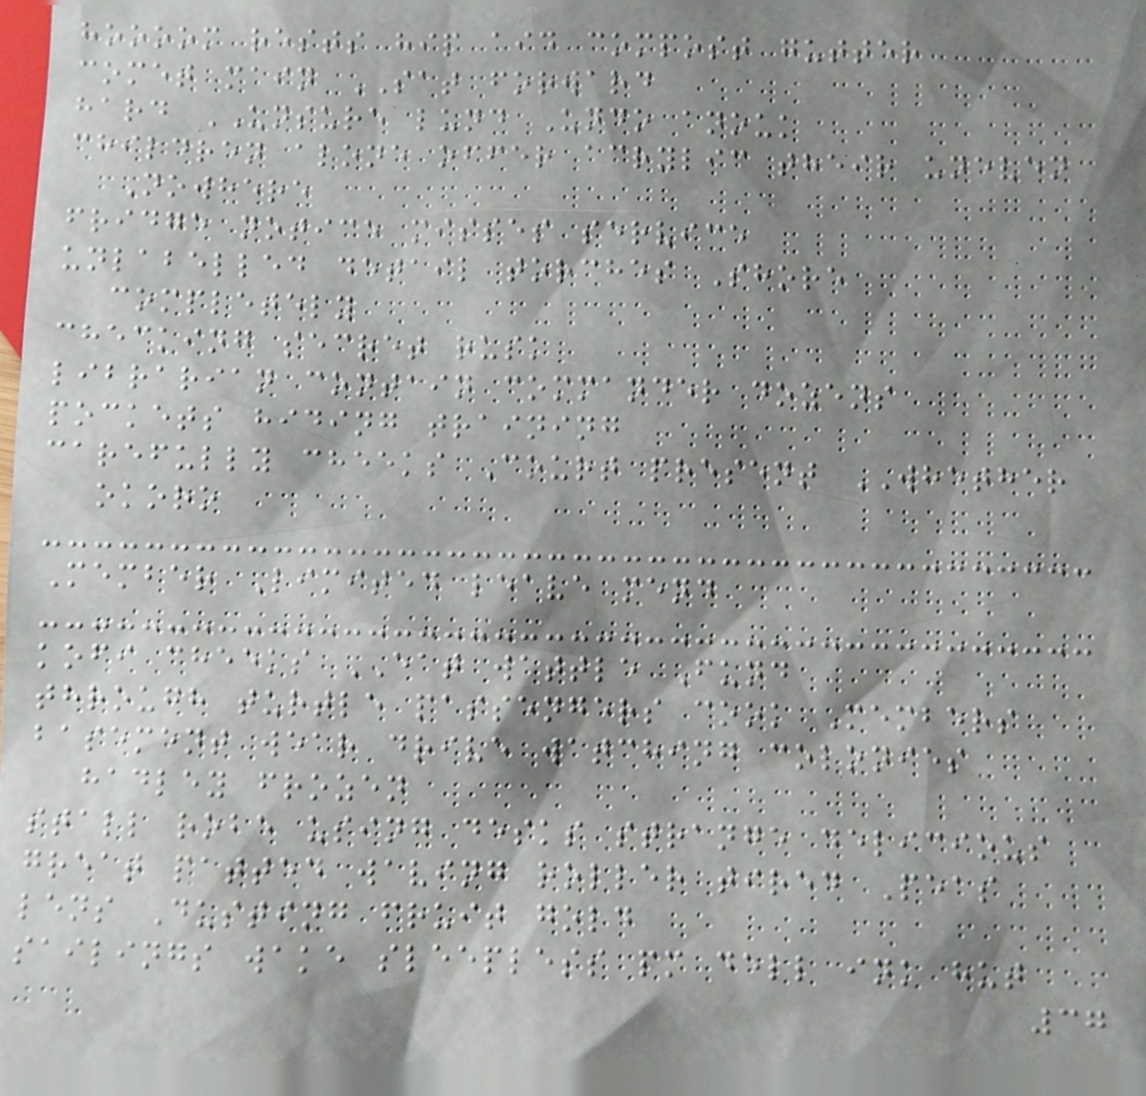hoooom rests hip aid compost gutter
comet main SAT forward
hard UNSURE lund Undo anouk
children alone offer acrylic their uneven
Nowhere
fridge notice misses service
unlabelled detail torches Shore
completely
checking secret rusk
librarian contain commander dozens
pockets hiding training
carefully cheeks Court present WHETHER
okoro
Member Limited leave mend
kofi cheeks EAT wattle Fund
through turtle passengers cook Members
basement wear drive watching colonies
hadley frozen
stall robe using desks strange delicious
great patted waving roller tired Peas
lens Dusting fruit gold
sailings wake sleepless pm dell ink hut
37
